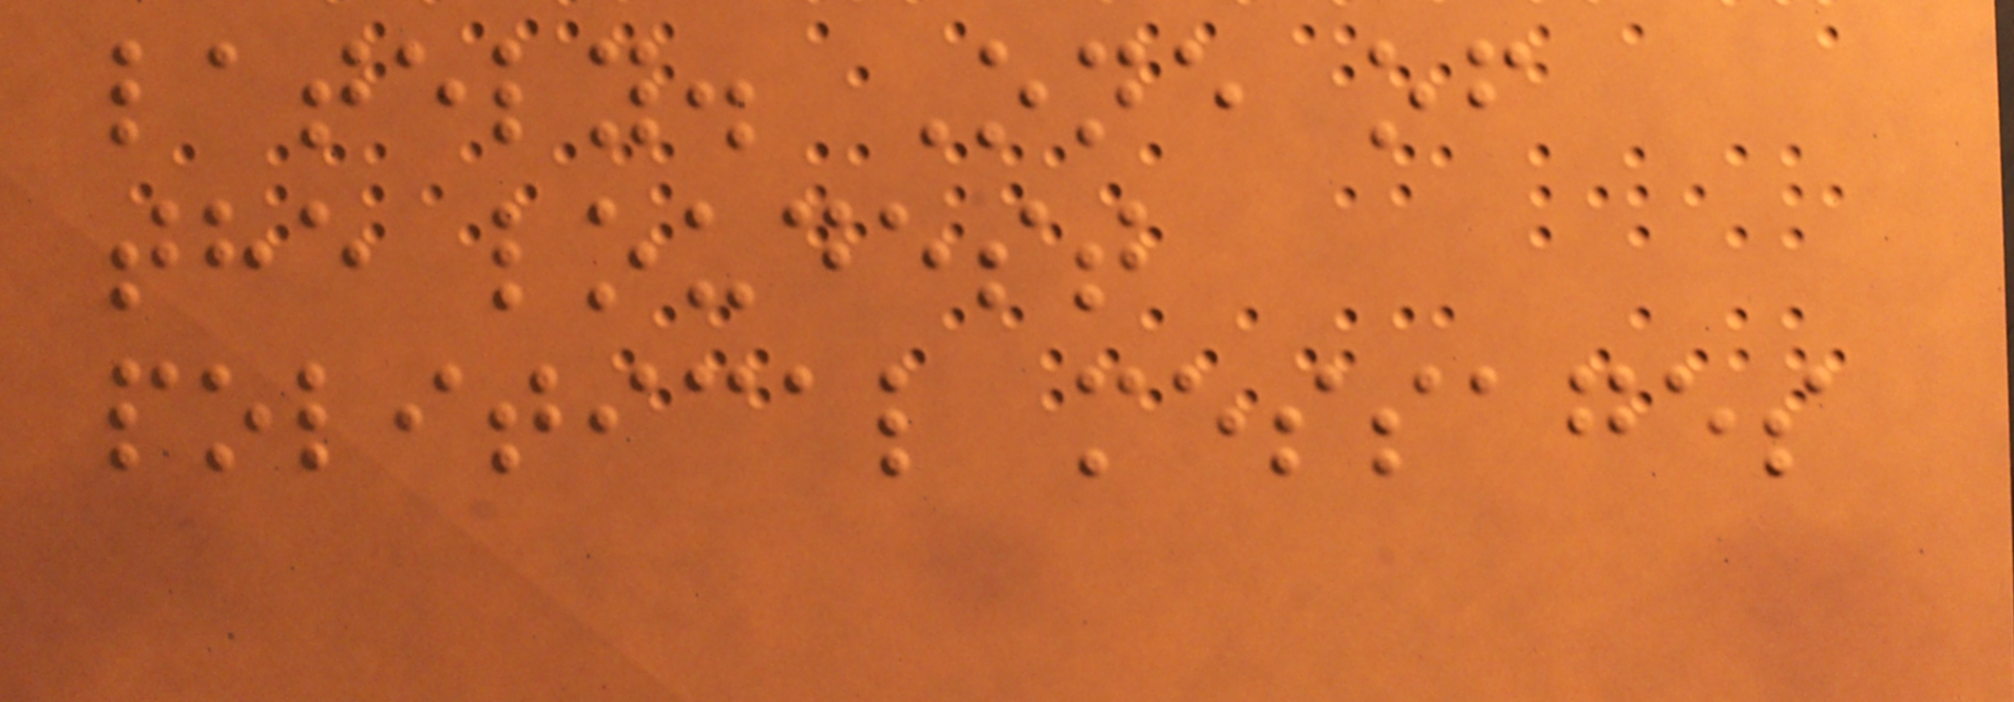lately. One of
the loudest
political messages
